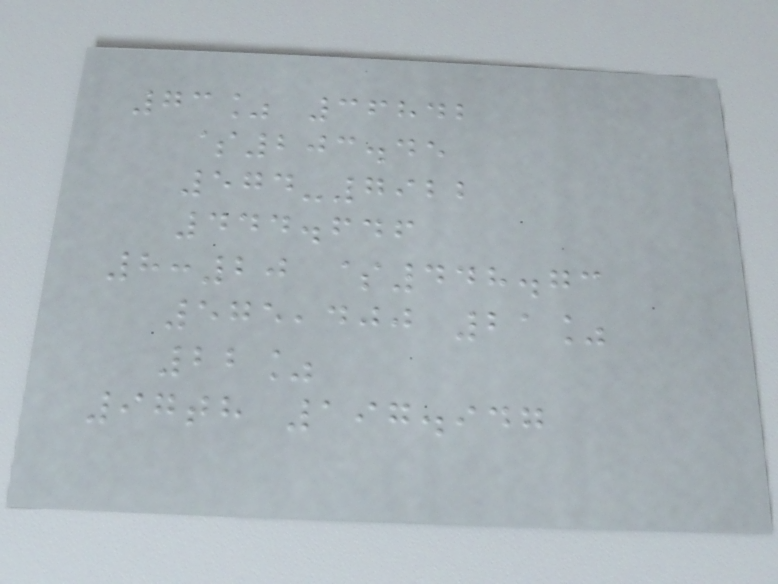73% 36842
$203.45
574-7922
444.646
8:20 $448.73
575,400 21%
22%
97th 197.947
